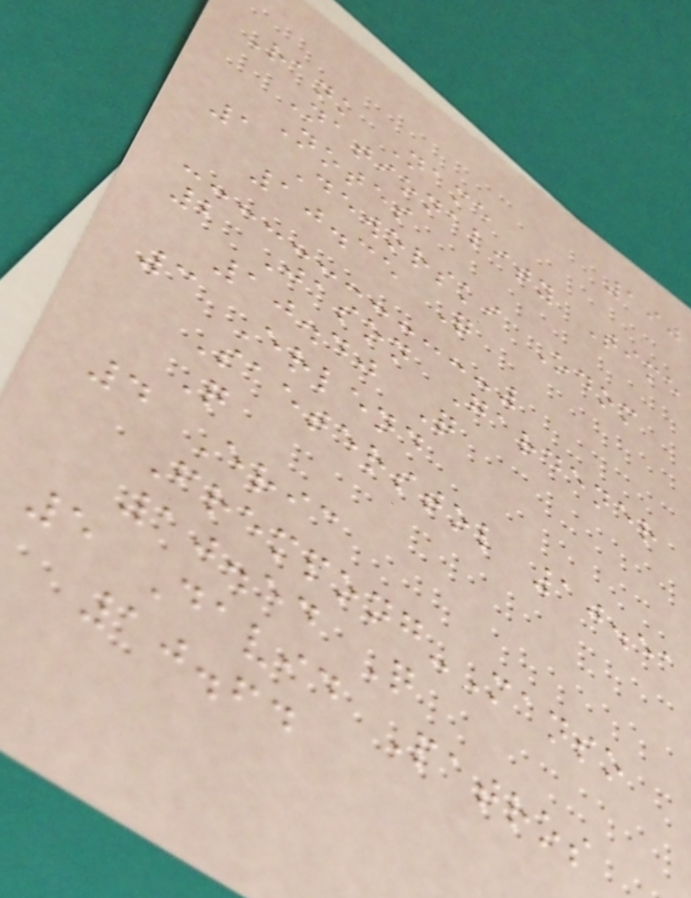190
Rank Name
Nationality Time
Notes
1 Deworski Odom
10.35 Q
2 Jason Gardener
10.40 Q
3 Erlend
Saeterstol 10.51
Q
4 Eric
Frempong-Manso
10.54 Q
5 David Patros
10.64
